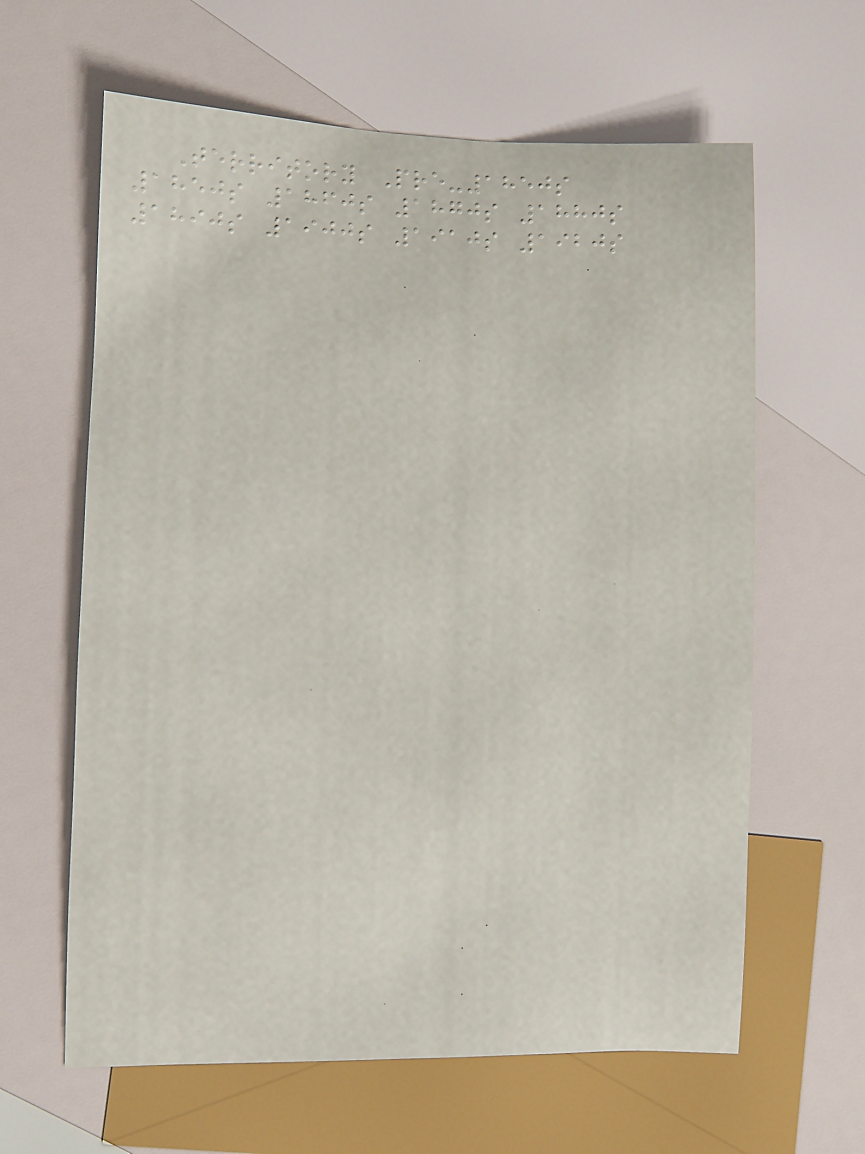Territory Pre-1850s
1850s 1860s 1870s 1880s
1890s 1900s 1910s 1920s
